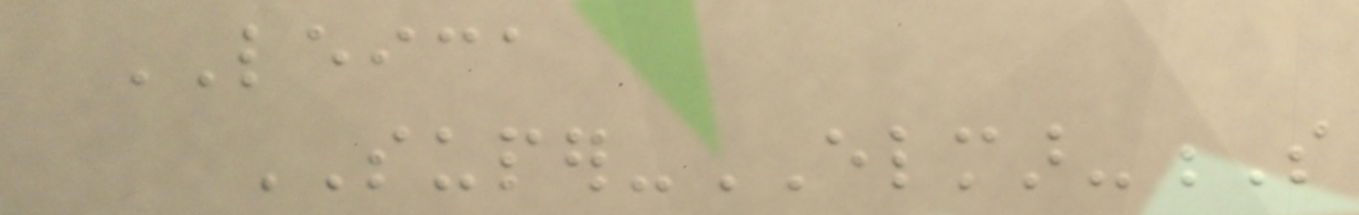LEICA
SUPER-ELMAR-S
